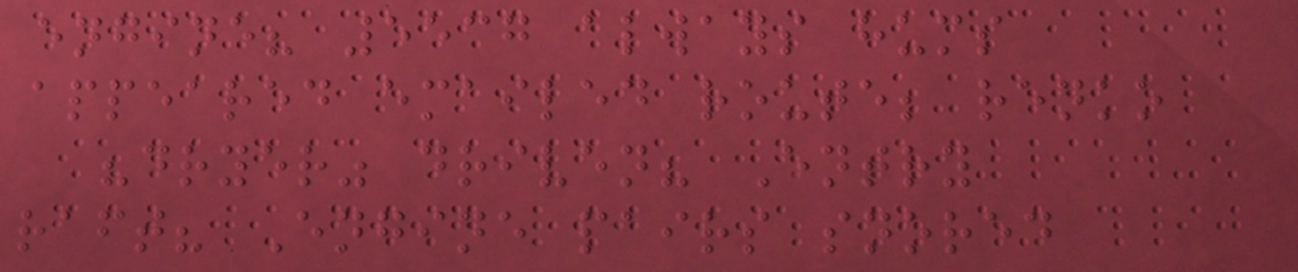engine? 5537 always hums
appeared emailed route; renko
"dryer" driven? Entry
raft? Engine pairs snored
